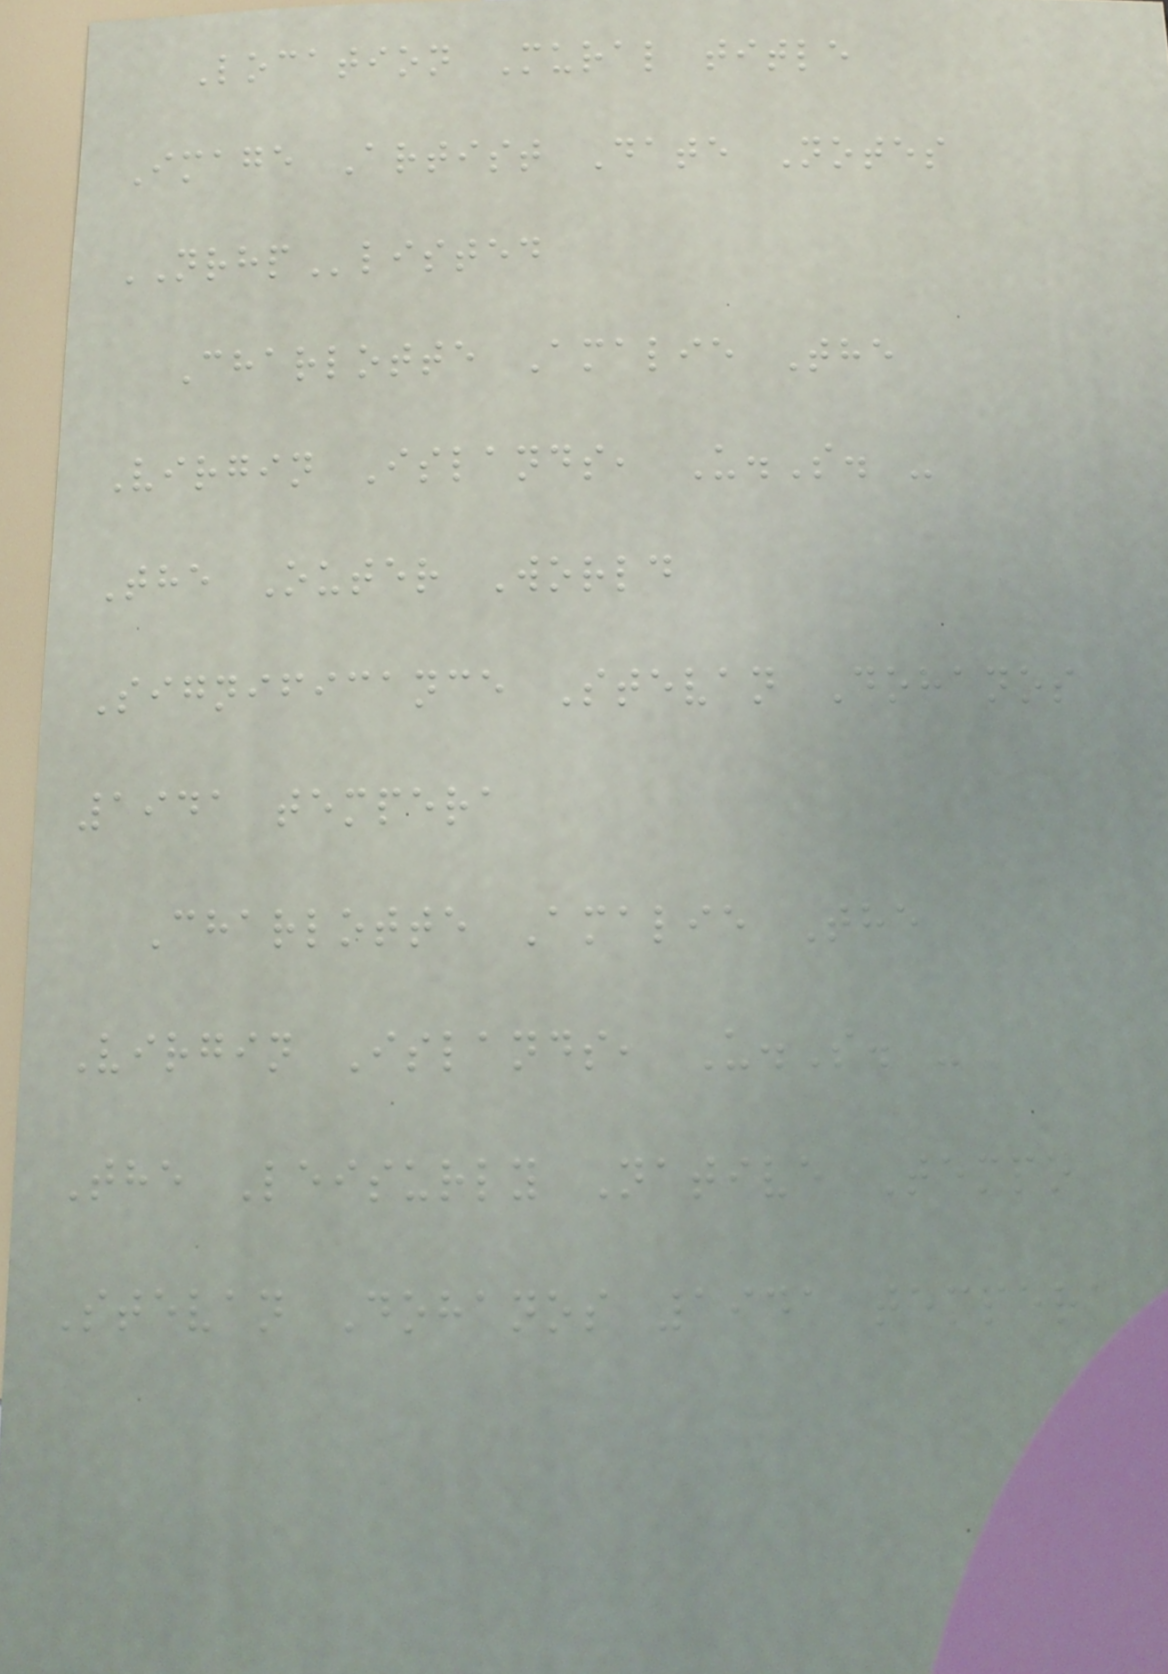Location Mural title
Image Artist Date Notes
NRHPlisted
Charlotte Amalie The
Virgin Islands, U.S. -
The Outer World
Significance Stevan Dohanos
1941 tempera
Charlotte Amalie The
Virgin Islands, U.S. -
The Leisurly Native Tempo
Stevan Dohanos 1941 tempera
